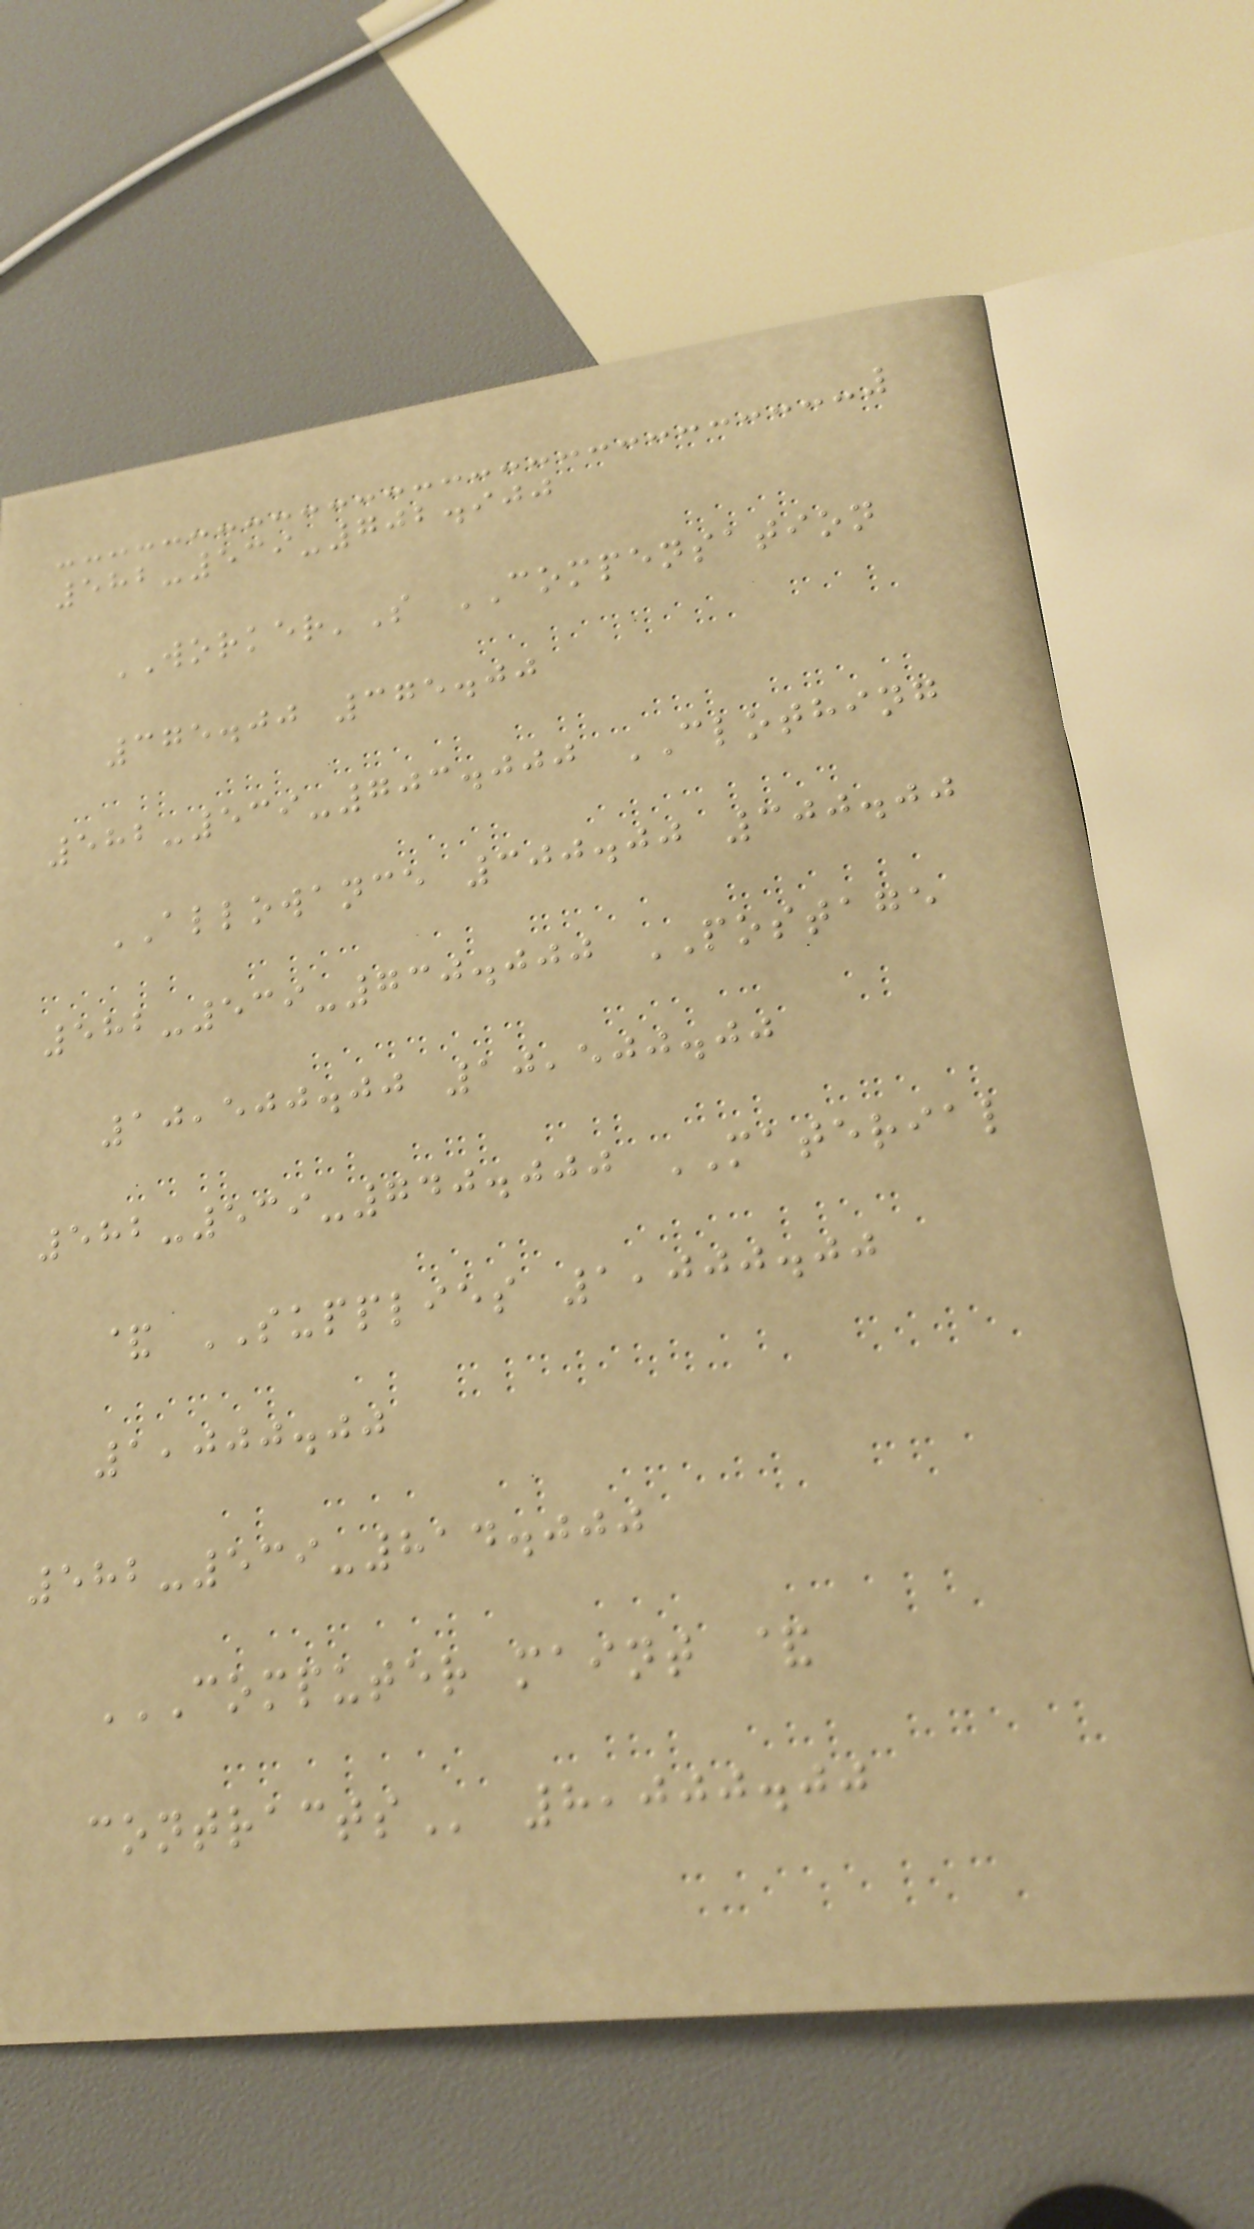582-539-702.900
WORKER'S COMPENSATION
375.00 375.00
582-539-703.000 CLOTHING
ALLOWANCE 300.00 300.00
582-539-730.000 POSTAGE
10,500.00 10,500.00
582-539-740.000 MATERIAL
& SUPPLIES 1,000.00
1,000.00
582-539-814.000
COMPUTER MAINT &
CONTRACTS 8,000.00
